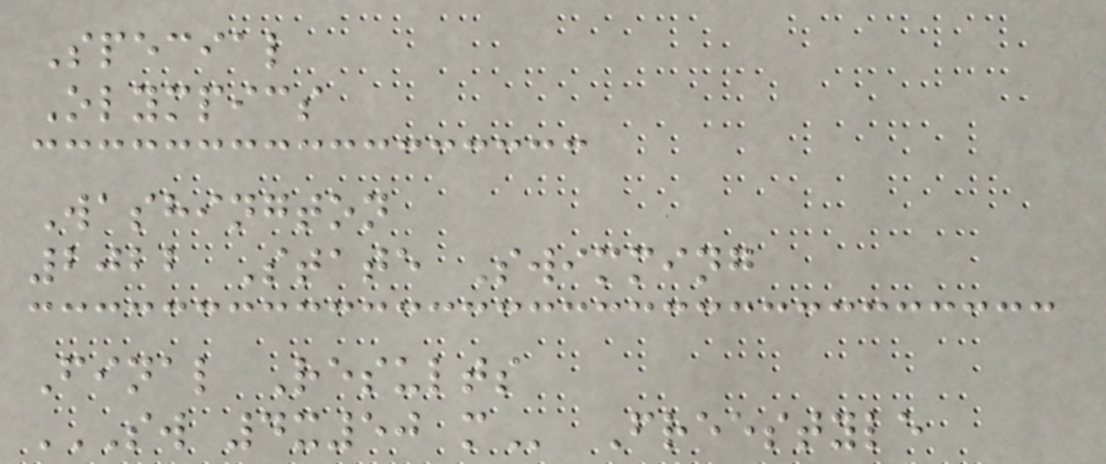Special
Olympics
Washington
2022 State Swimming
Final Results
SW 4X50 M Freestyle
